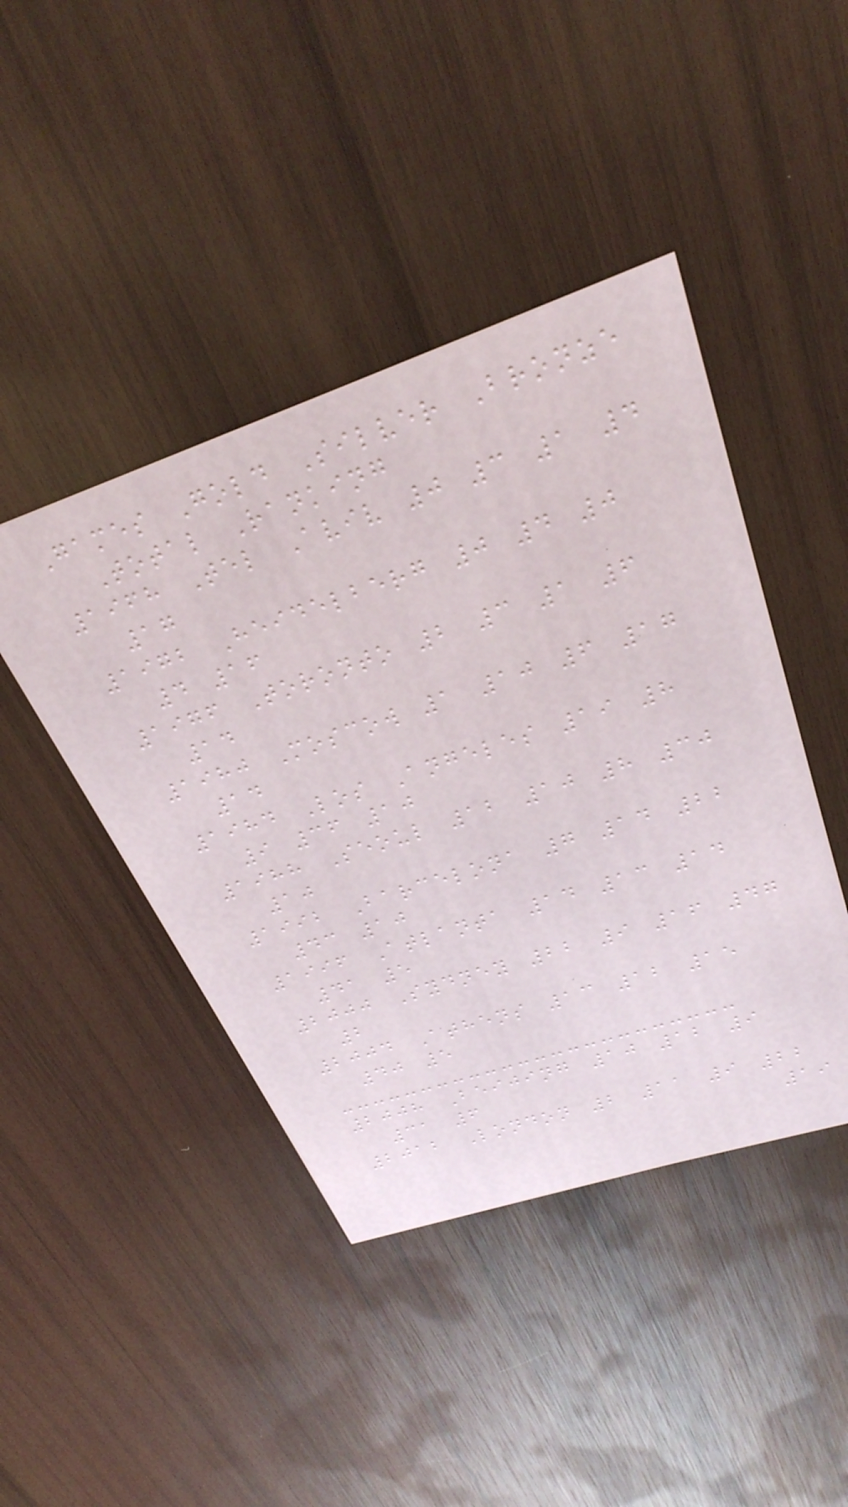Games Gold Silver Bronze
Total Ranking
1968 Tel Aviv 0 3 1 4
17
1972 Heidelberg 0 4 0
4 16
1976 Toronto 2 3 1 6
14
1980 Moscow 1 10 6 17
14
1984 Los Angeles 19 8
9 36 10
1988 Seoul 12 10 8 30
10
1992 Barcelona 7 14 22
43 10
1996 Atlanta 14 13 14
41 5
2000 Sydney 22 9 16 47
2
2004 Athens 13 12 15
40 5
2008 Beijing 10 12 9
31 6
2012 London 2 11 9 22
19
